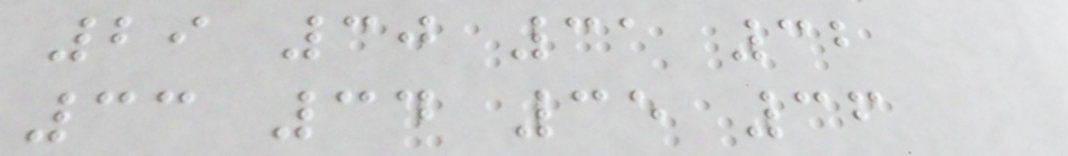29 30 31 32
33 34 35 36
